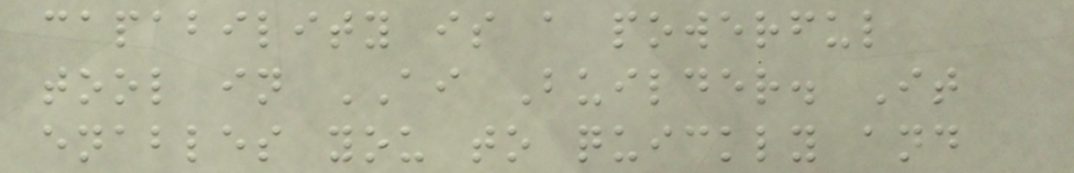capability is a powerful
tool in AI Builder. It
enables you to quickly and
